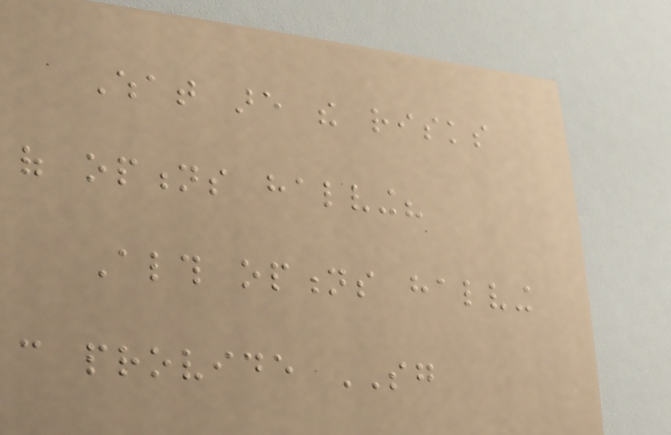What are the risks
of options halving?
Although options halving
can provide SG
